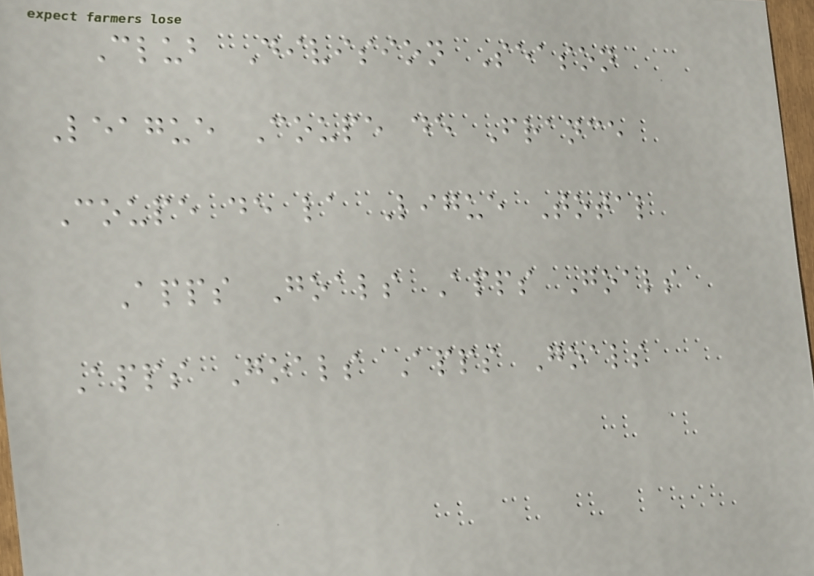Club Division Season
League Coupe de France
Coupe de la Ligue Total
Apps Goals Apps Goals
Apps Goals Apps Goals
